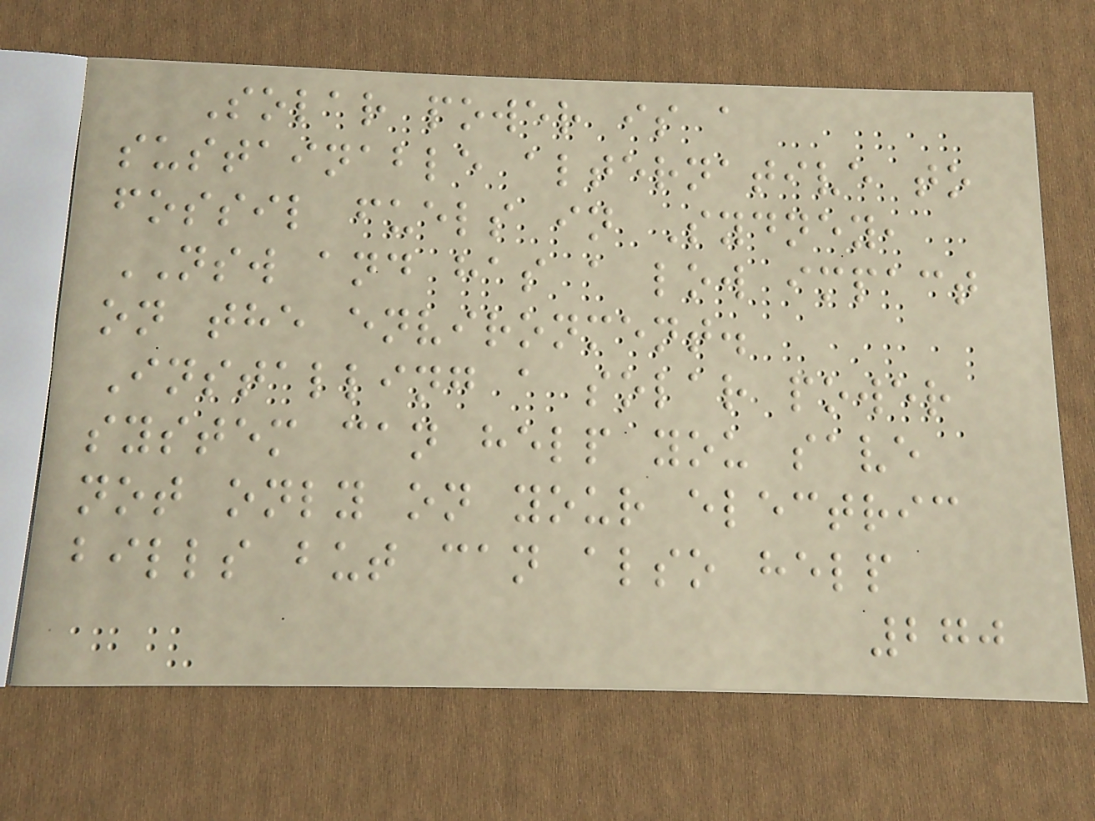Solar power is a
sustainable alternative to
fossil fuels in Sydney,
NSW and has a low impact
on the environment.
Installing a solar power
system can help you save
not only on your electric
bills but can also help
270
